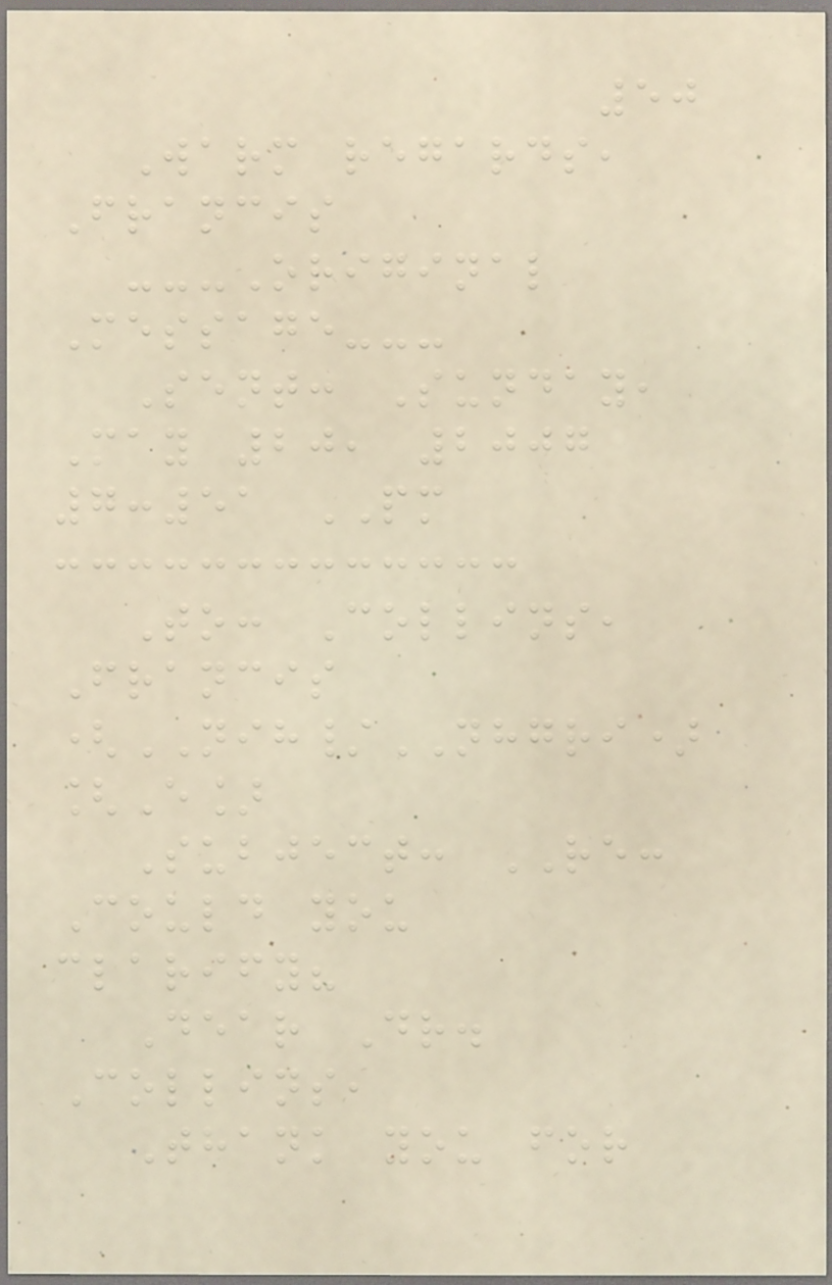50
Warm regards,
Francis
---Original
Message---
Sent: Sunday,
May 20, 2007
7:51 PM
To: Collins,
Francis
(NIH/NHGRI)
[E]
Subject: RE:
Could you
clarify?
Dear Dr.
Collins,
Thank you for
